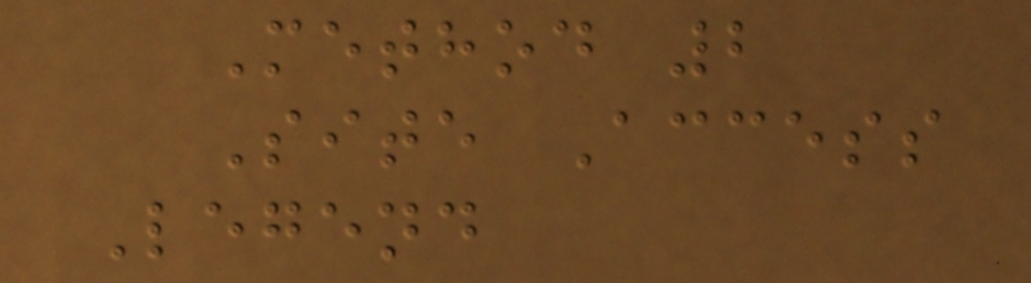Method 2
Site Access
Legend
